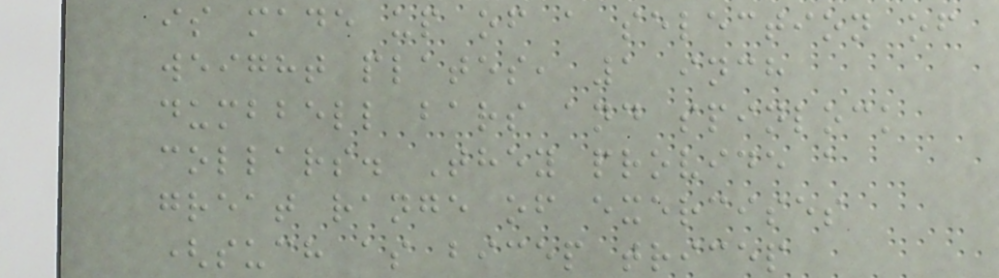is made up of a selection of
weight plates, 1 inch
dumbbell bars and spinlock
collars. They provide a
great range of exercises
(such as bicep tricep
